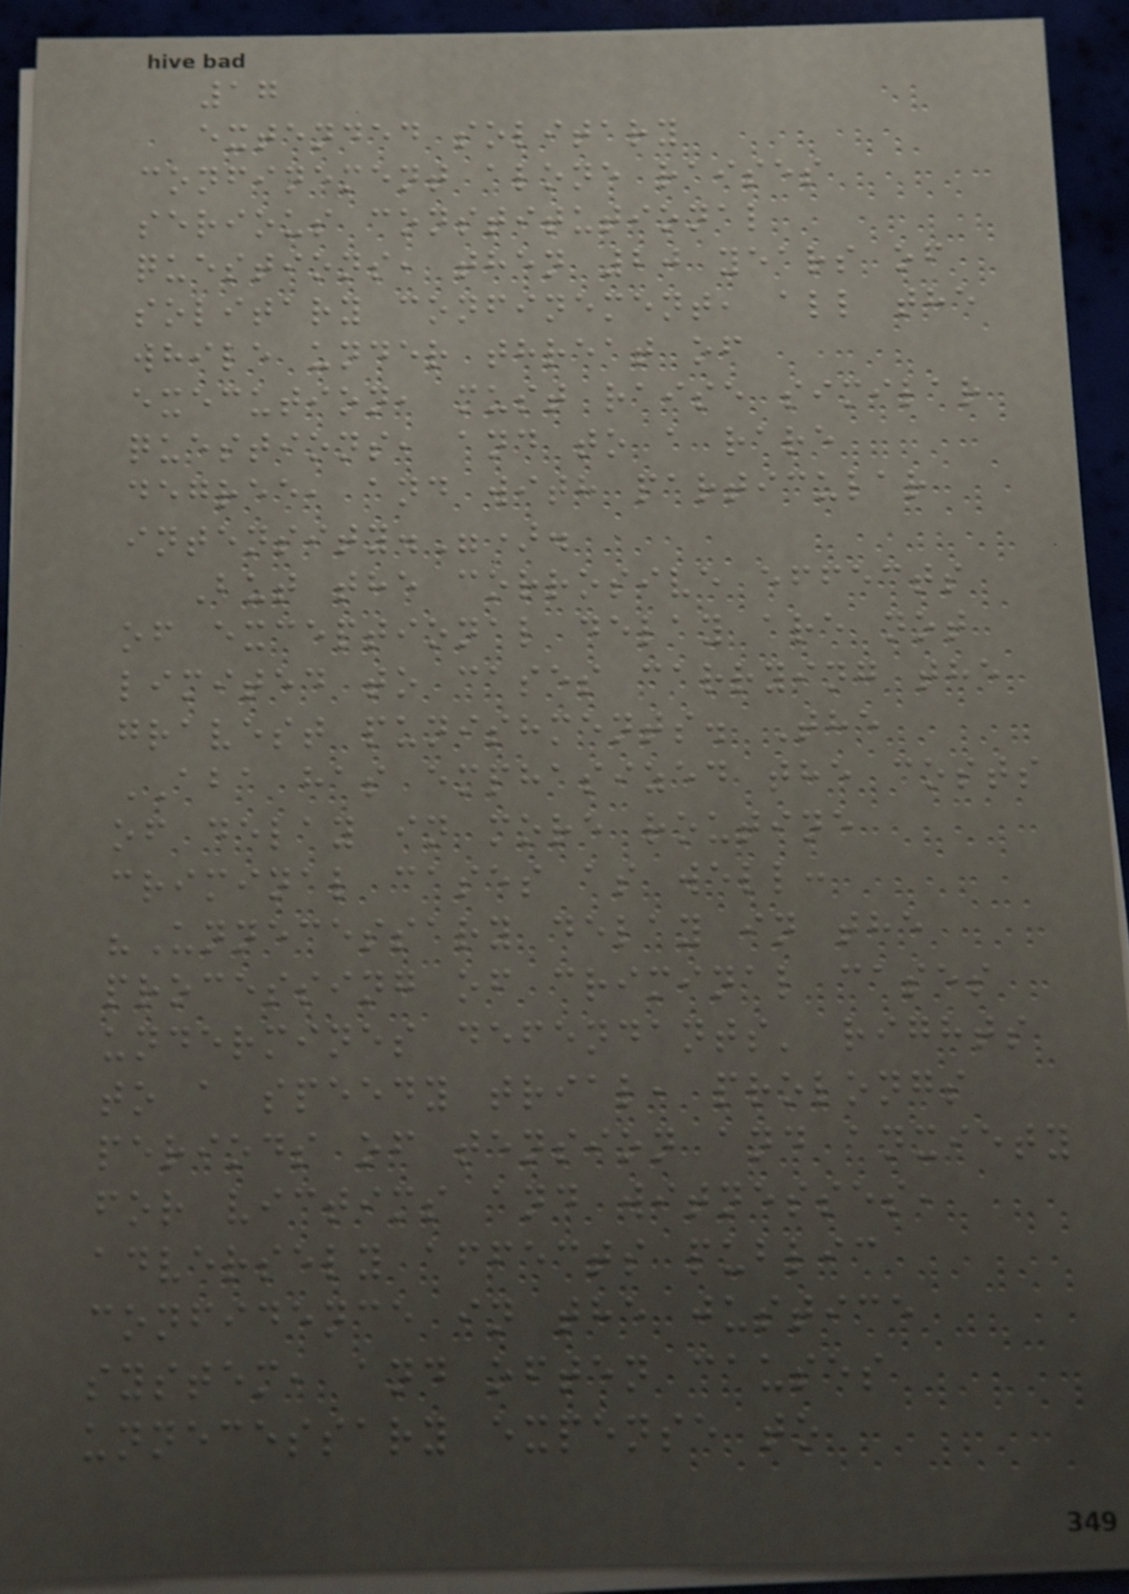17
extended solitary
confinement alone raises
serious constitutional
questions, then 20 years of
solitary confinement, all the
while under threat of
execution, must raise similar
questions, and to a rare
degree, and with particular
intensity.").
But the corrosive effects
of exceptional delay are not
limited to cases carrying the
gravest punishments. The
ABA has emphasized the costs
of delay in more routine
criminal cases as well:
"Unnecessary delay in the
processing of criminal cases
undermines defendants' rights
to a speedy trial, prolongs
periods of tension and anxiety
for victims and witnesses,
adversely affects public
confidence in the justice
system, and often causes
unnecessary expense to
